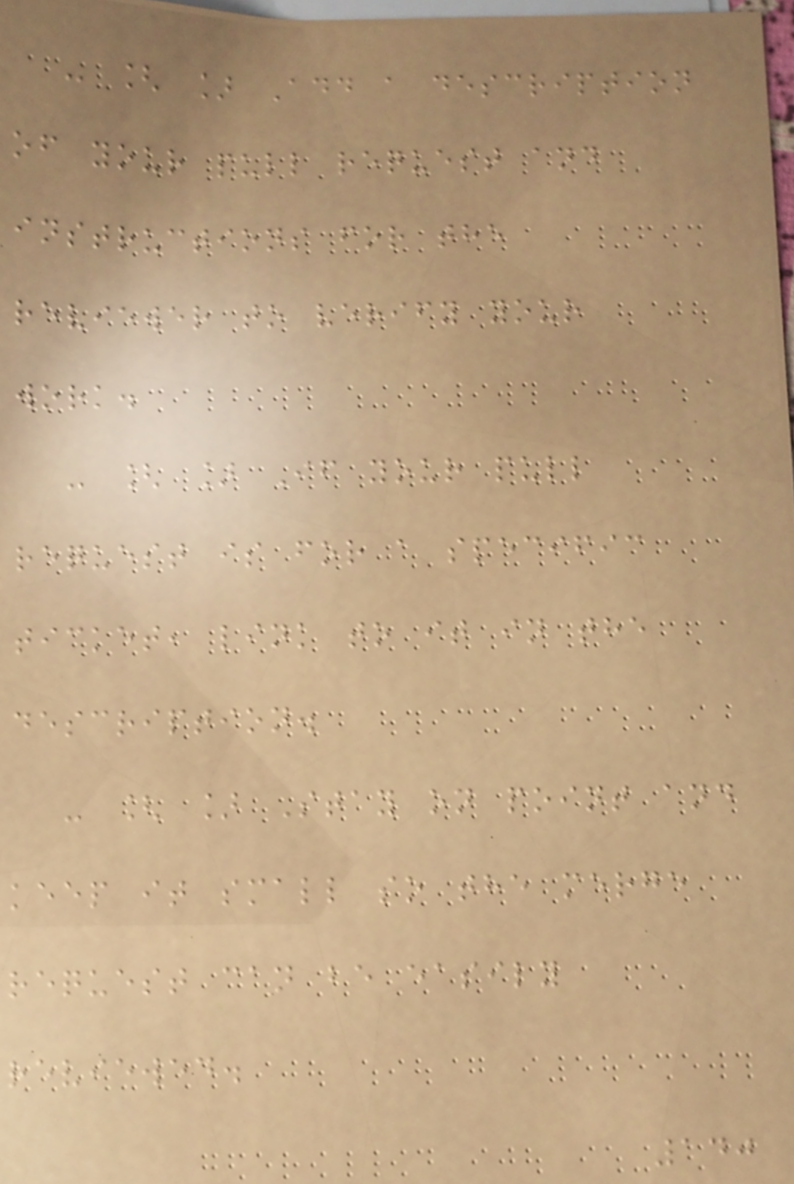- [ ] Add a description
of your pull request and
instructions for the
reviewer to verify your
work.
- [ ] If your pull
request is for a specific
ticket, link to it in the
description.
- [ ] Stay on point and
keep it small so the merge
request can be easily
reviewed.
140
